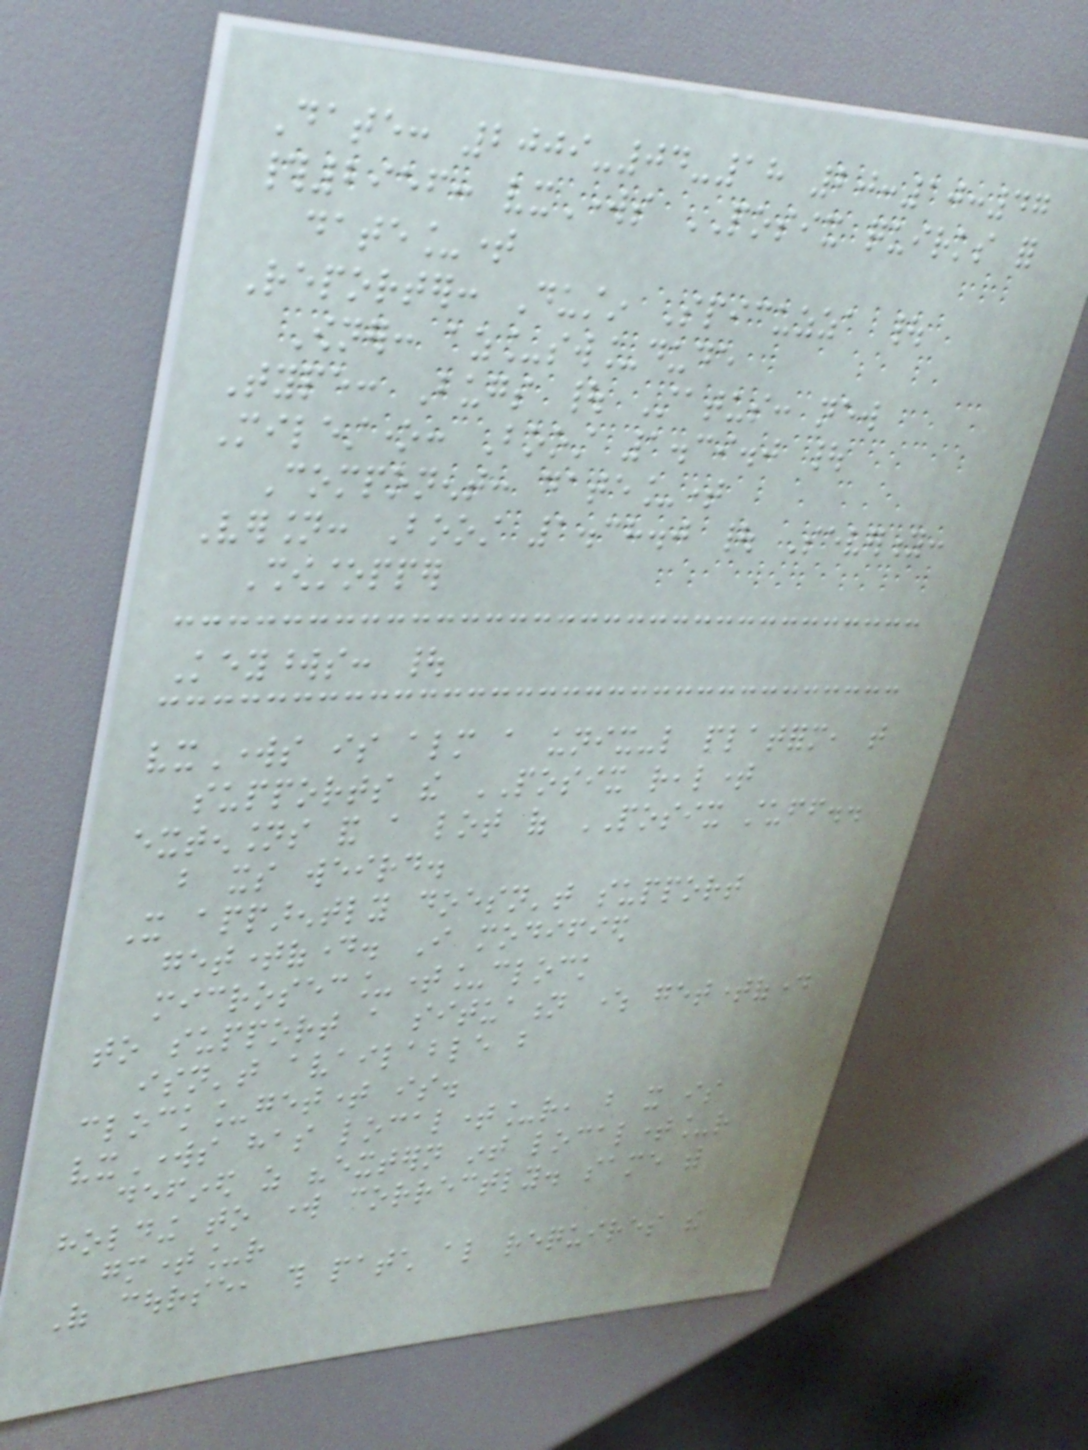Date: 2009-04-18 20:10:47
#2956: vxWorks POSIX quirks for
date_time
Reporter: Dustin Spicuzza |
Owner: az_sw_dude
Type: Bugs | Status: new
Milestone: Boost 1.39.0 |
Component: date_time
Version: Boost 1.38.0 | Severity:
Showstopper
Keywords: |
vxWorks is almost a unix-like platform, that
supports the POSIX realtime
extensions and a lot of POSIX stuff..
but its weird.
It apparently doesn't support
gettimeofday. I modified
microsec_time_clock
to support a situation where gettimeofday
isn't available but
clock_gettime is.
vxWorks has localtime_r, but it is
defined as "extern int localtime_r
holding to work correctly. same with
gmtime_r
Of course, this patch also requires the
